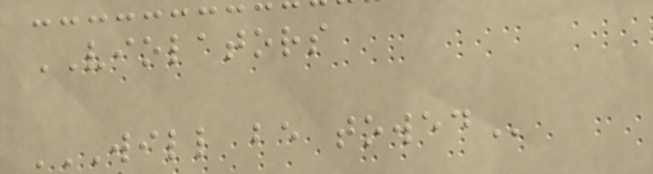VIOLATORS
WILL BE TOWED
